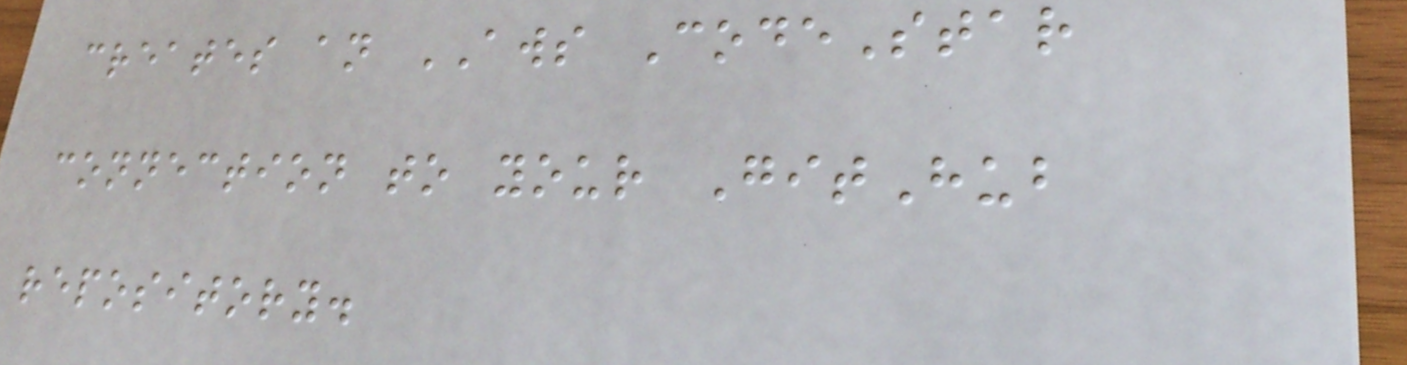creates an AWS CodeStar
connection to your GitHub
repository.
